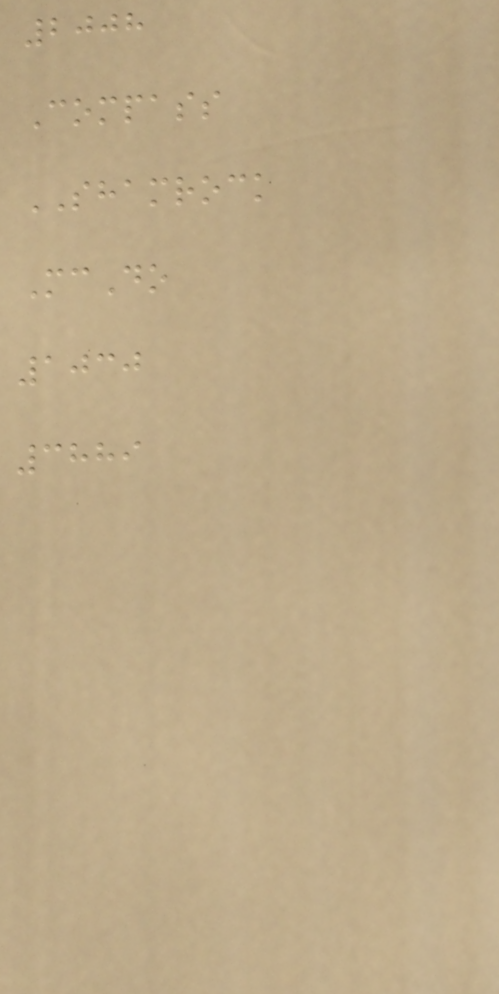2008
Compass
SHAMROCK
McDo
1030
3889
